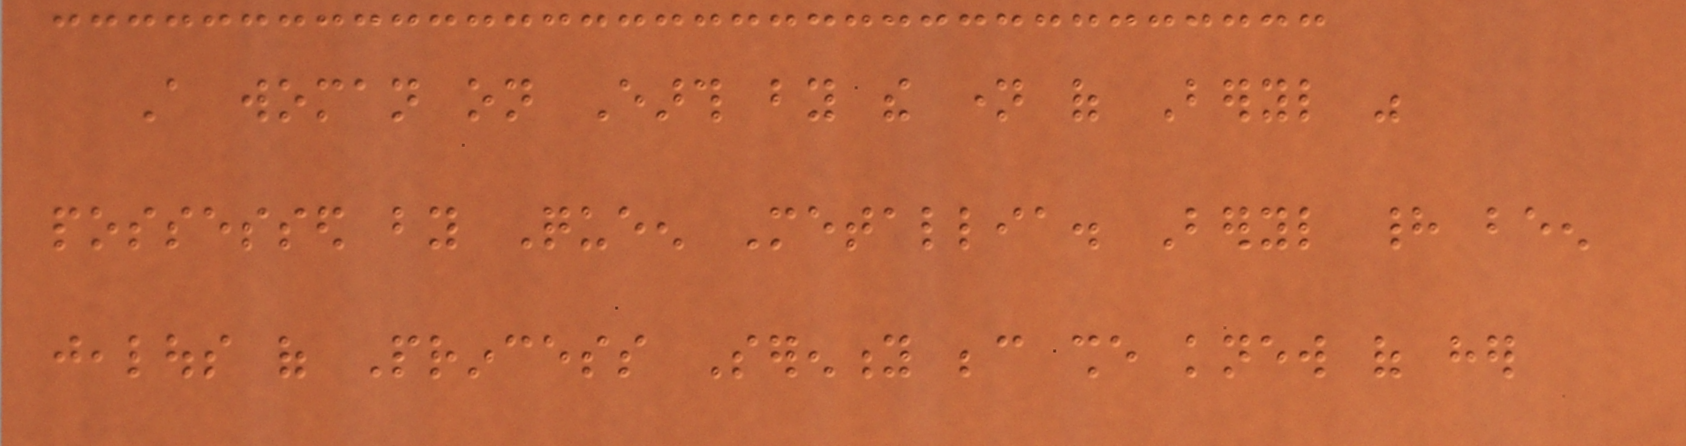A woman on Earth by the name of Beryl was
possessed by Queen Metallia. Beryl had been
jealous of Princess Serenity because she knew of her
